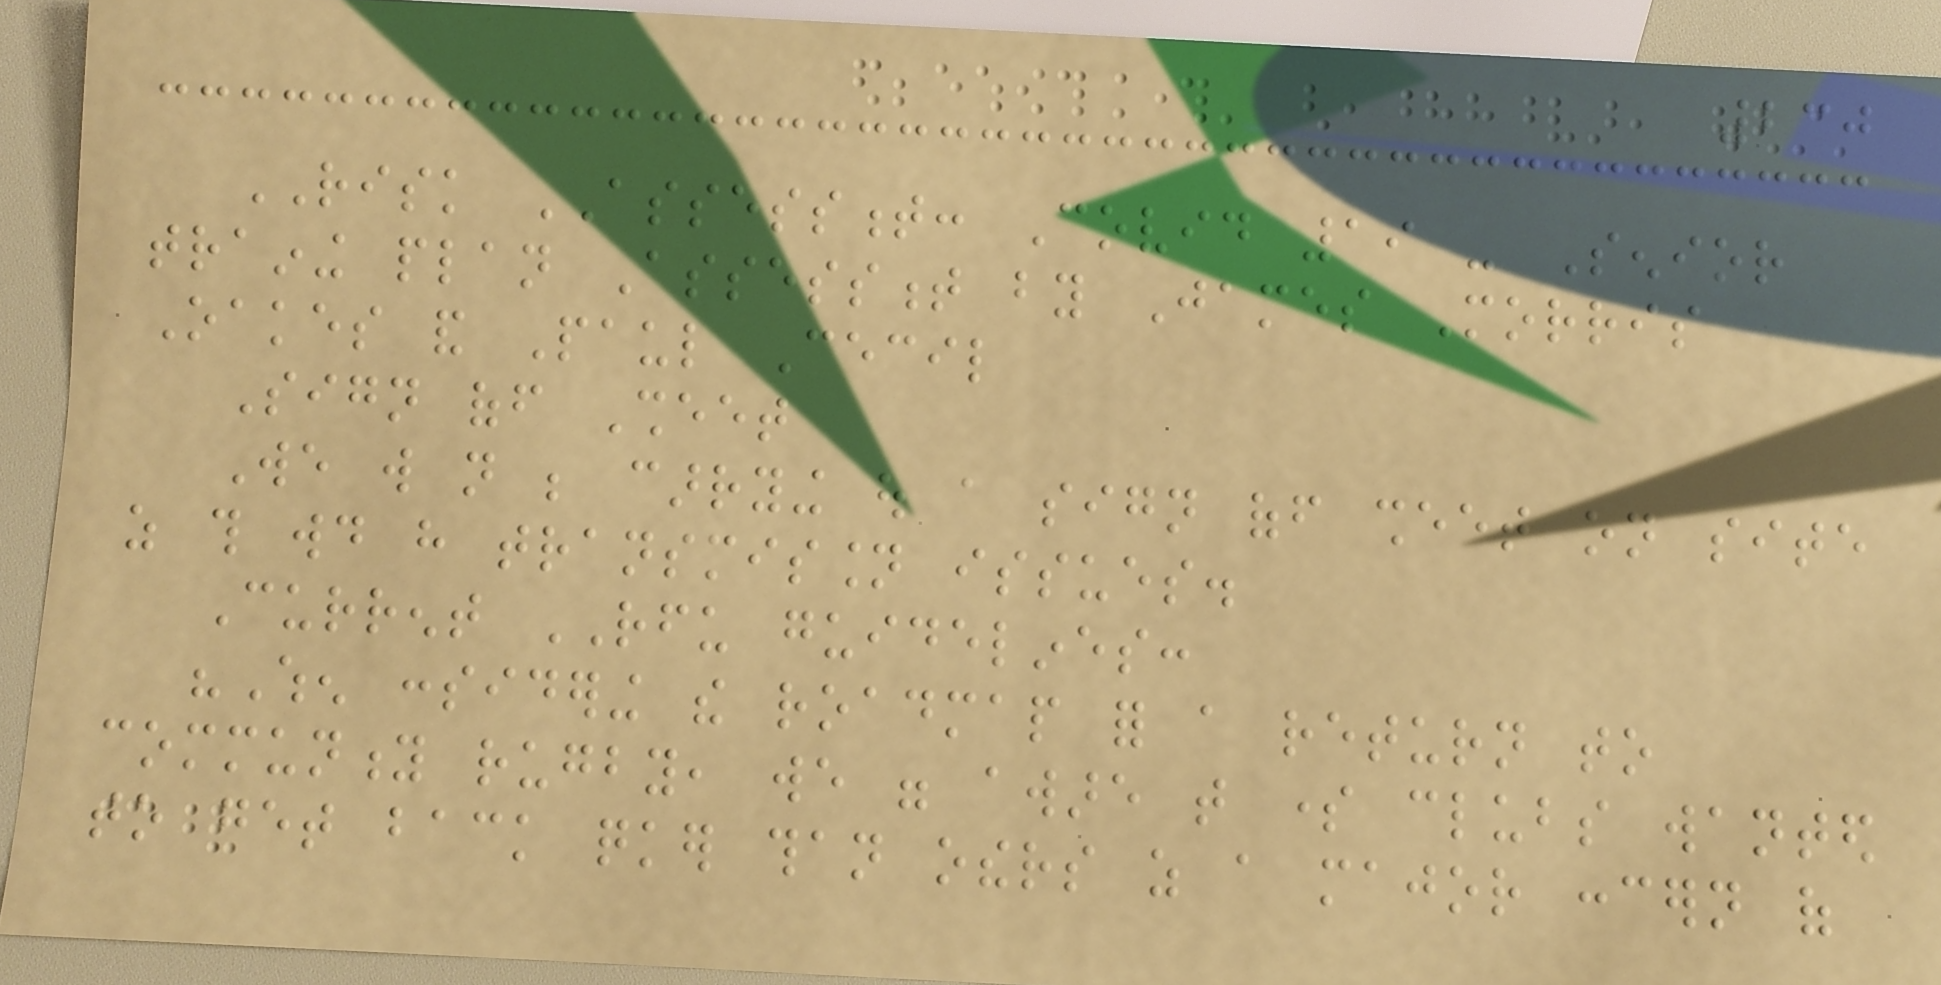230
RISK ASSESSMENT: Covid 19 - Senior
training plan Assessment by James Morris
Oakes and Paul Cecil
Sign off Sheet
We will not be carrying out a sign off sheet on site
as this would have transmission issues.
Current RFU guidelines:
"When considering the roadmap for a return to
community rugby, we were aware that some clubs wanted
to get back quicker than others as a major concern of
